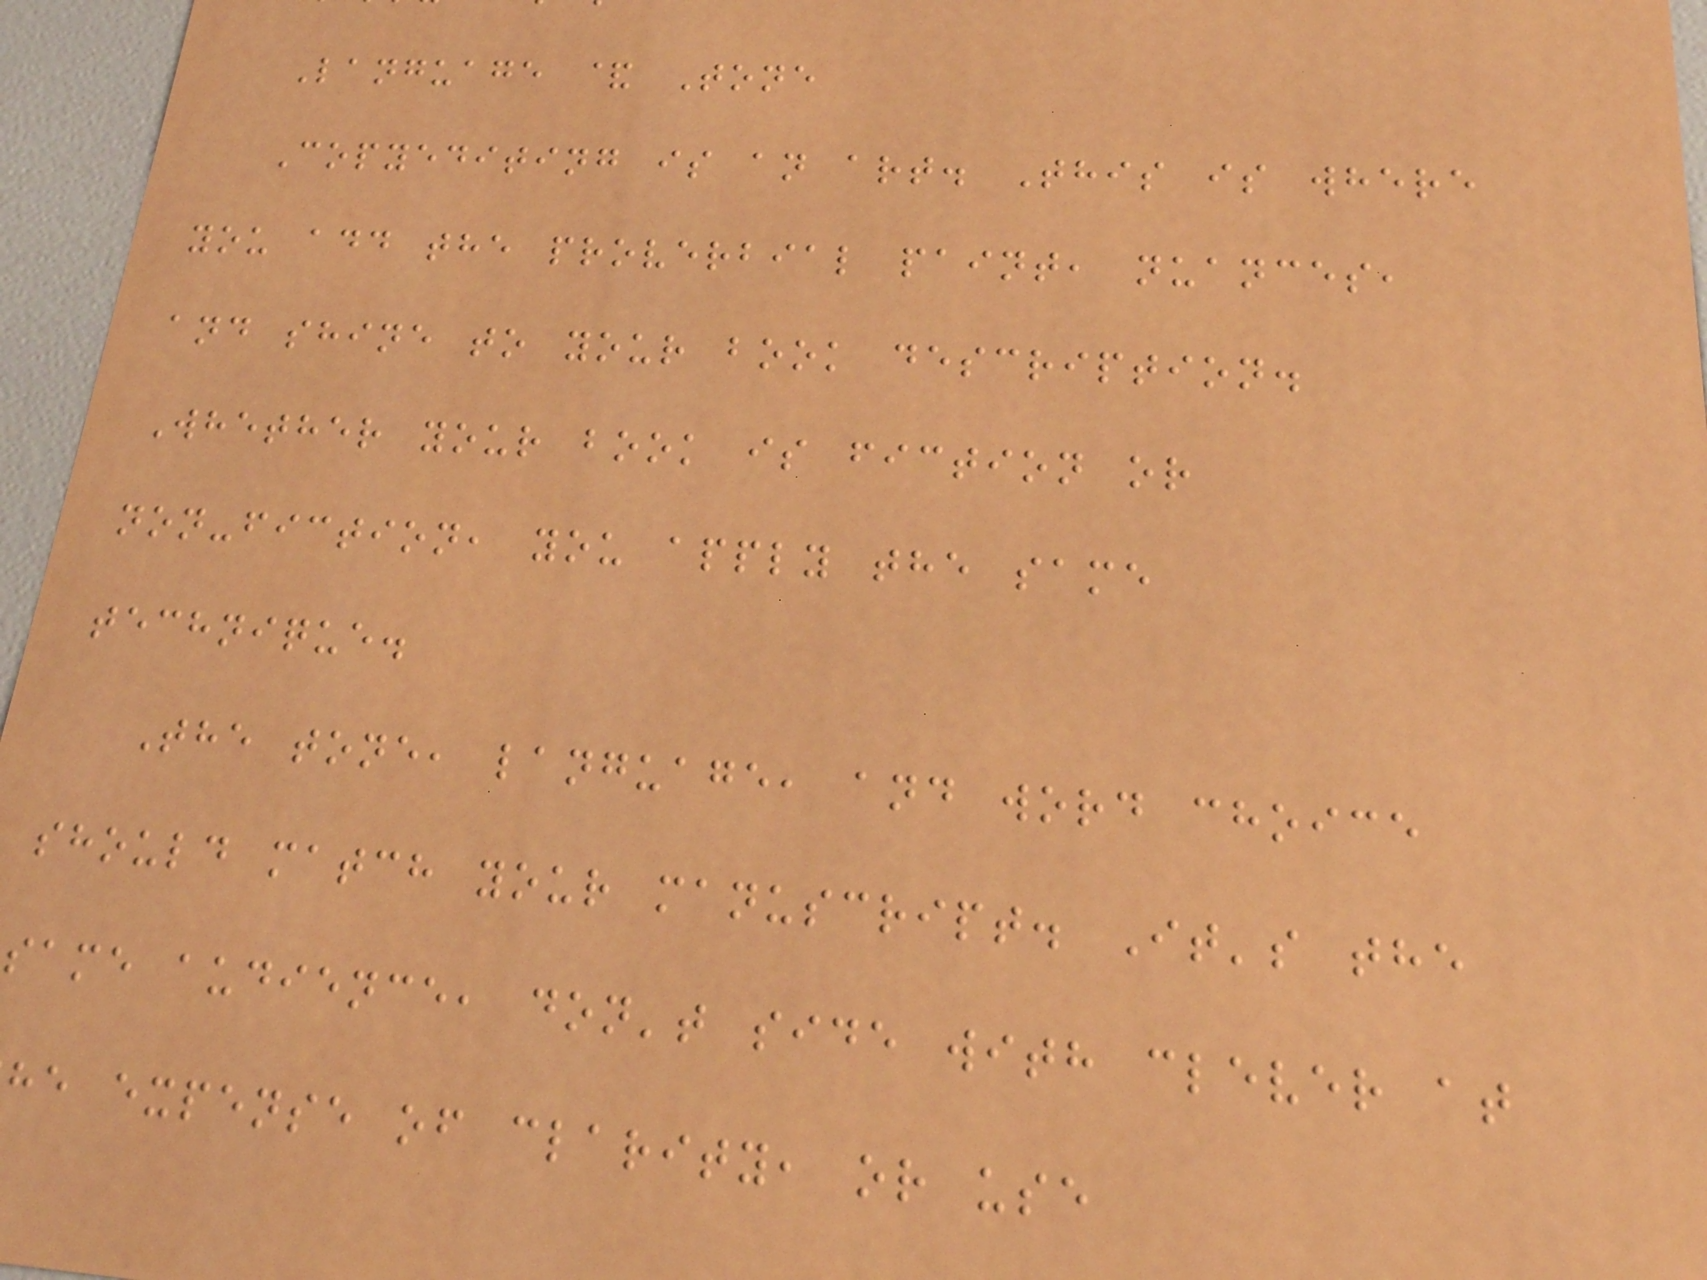Language & Tone
Copyediting is an art. This is where
you add the proverbial paint, nuances,
and shine to your book description.
Whether your book is fiction or
non-fiction, you apply the same
technique.
The tone, language, and word choice
should match your manuscript. It's the
same audience, don't side with clever at
he expense of clarity, or use
